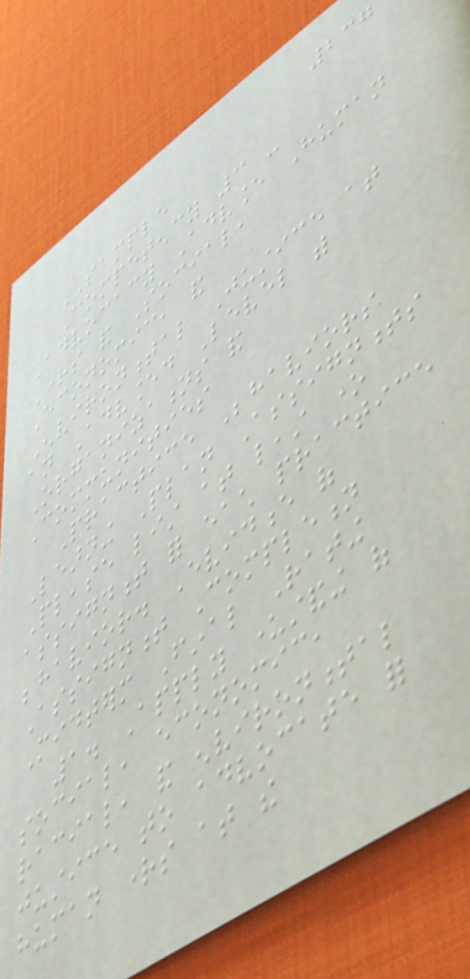237
SAMPLE
Competency 3 -
Advocacy Advance Human
Rights and Social,
Economic, and
Environmental Justice at
an Advanced Level with
Organizations and
Communities
Practice Behaviors
Learning Plan Assignments
Please list at least one
assignment for each practice
behavior. Evidence of
Assignment Completion
Midterm Final Rating
1. Apply understanding of
social, economic,
racial, and environmental
justice to advocate for
human rights at the
